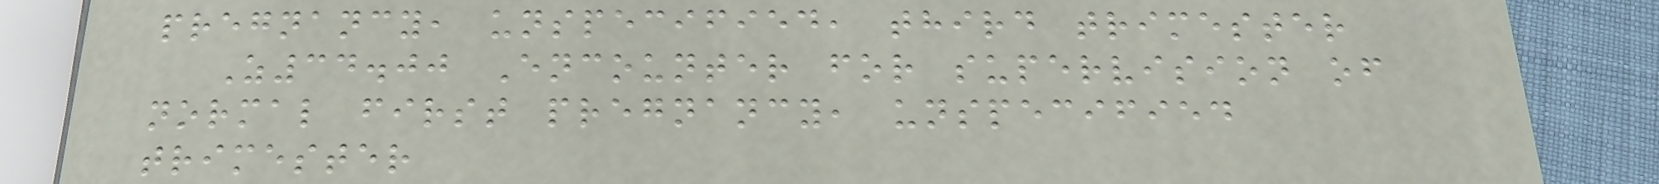pregnancy, unspecified, third trimester
Z34.00 Encounter for supervision of
normal first pregnancy, unspecified
trimester
